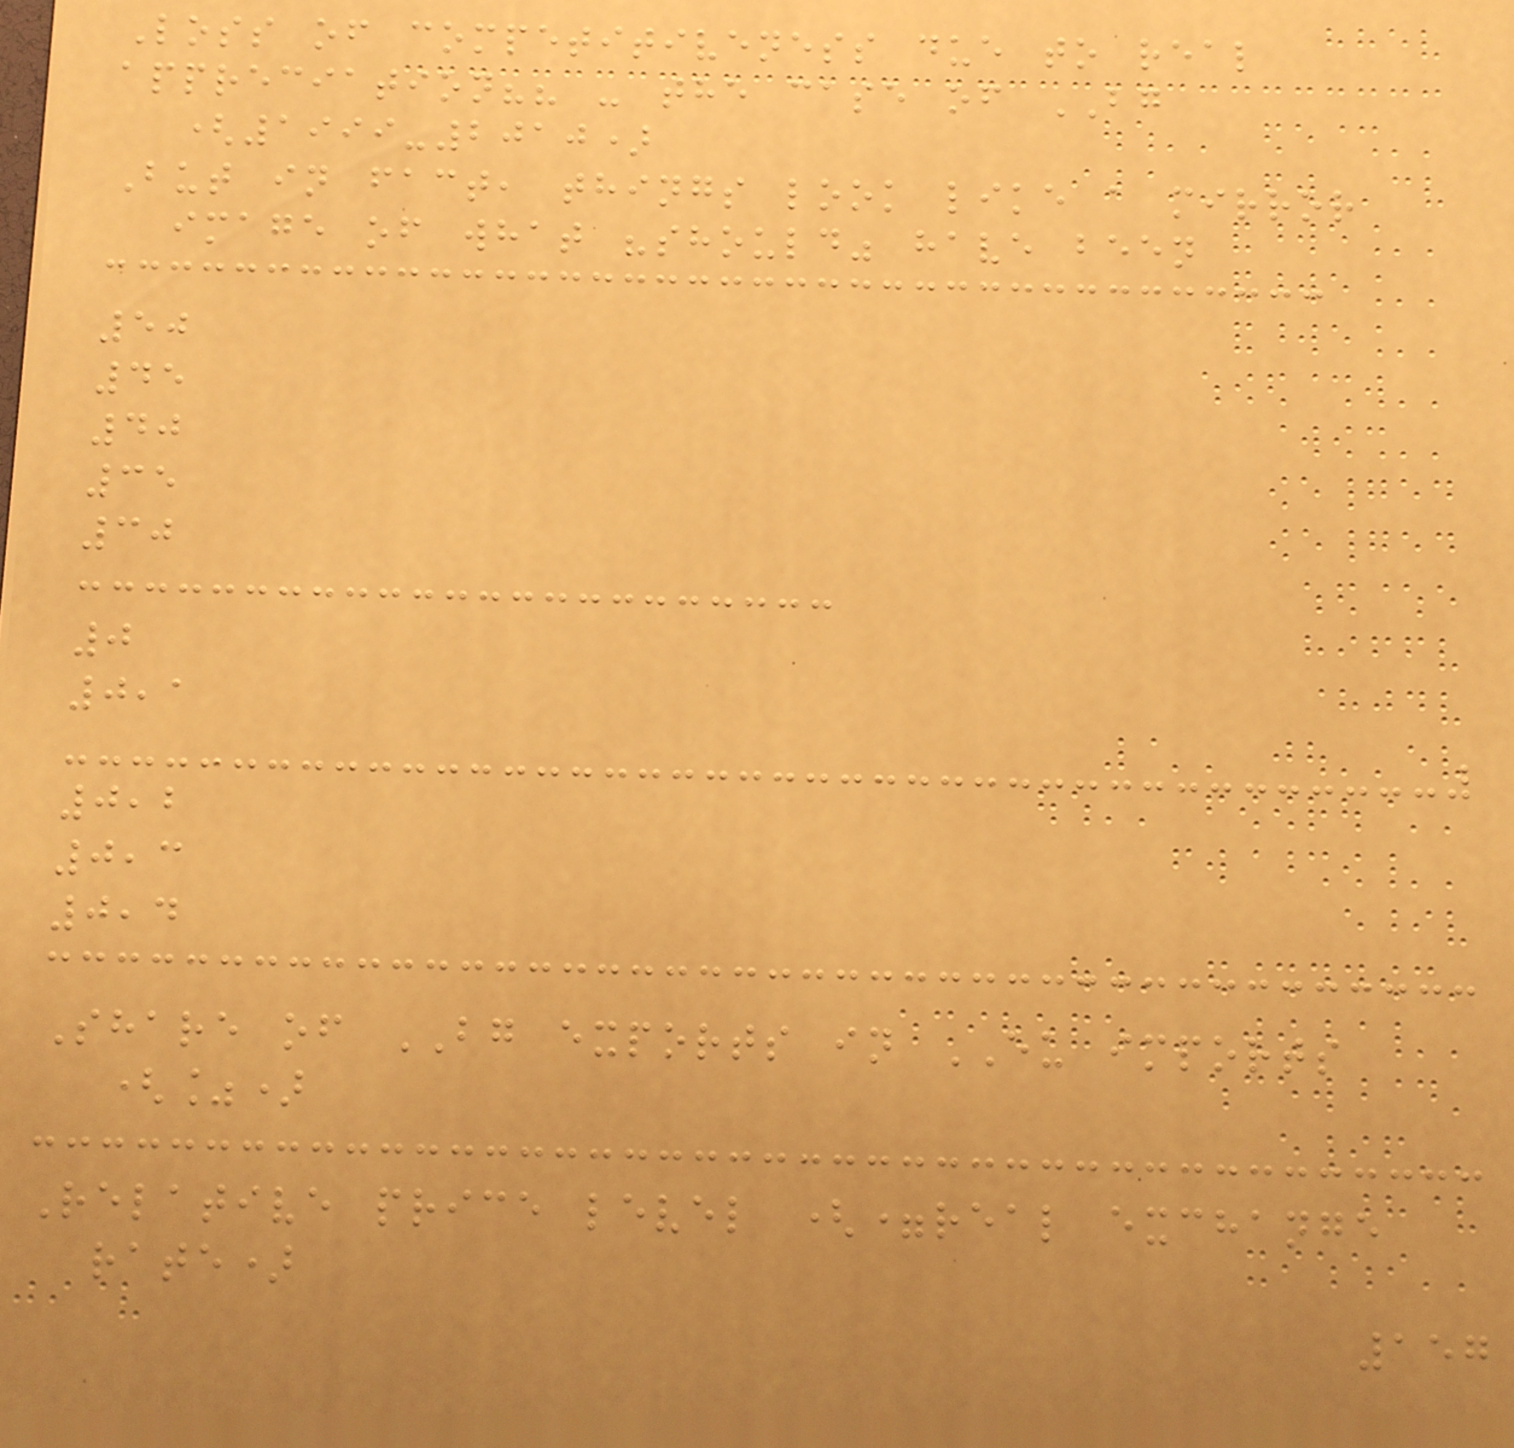Loss of competitiveness due to real
appreciation?? - the case of BG
(1999-2010)
But in fact, things look like a mirror
image of what "should" have been
50
45
40
35
30
0
0,1
0,2
0,3
0,4
Share of BG exports in EU imports
(%)
Relative price level (=real exchange
rate)
157
